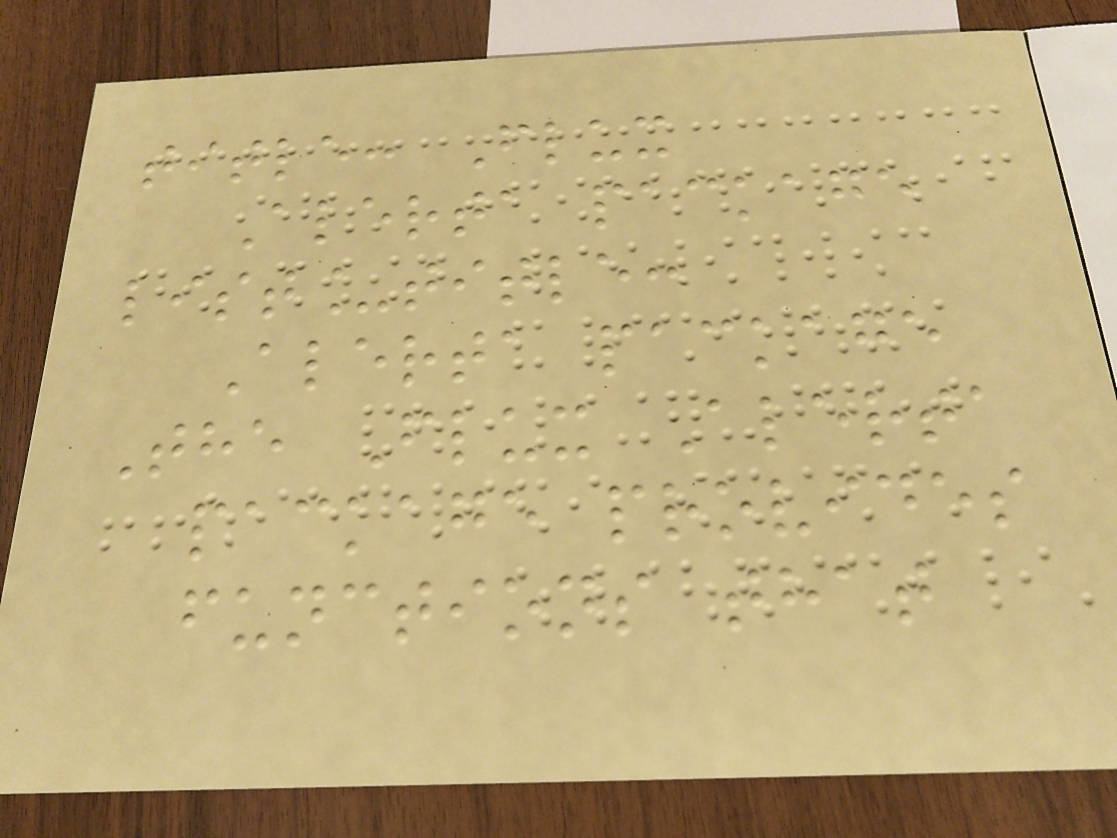title: Flux
Alerta package
list_title:
Alerta package
The Flux Alerta
package provides
functions that
